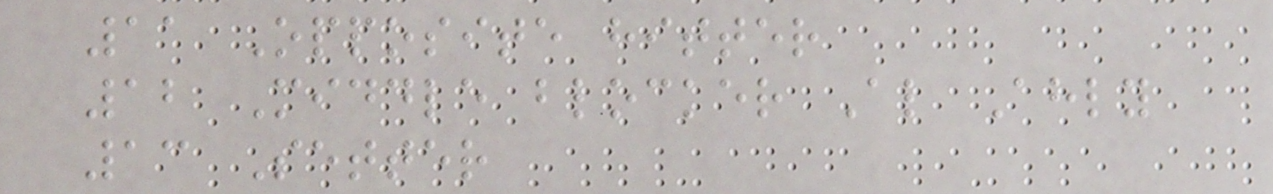11 Opposite hitter
12 Middle blocker Al Ahly
13 Setter
